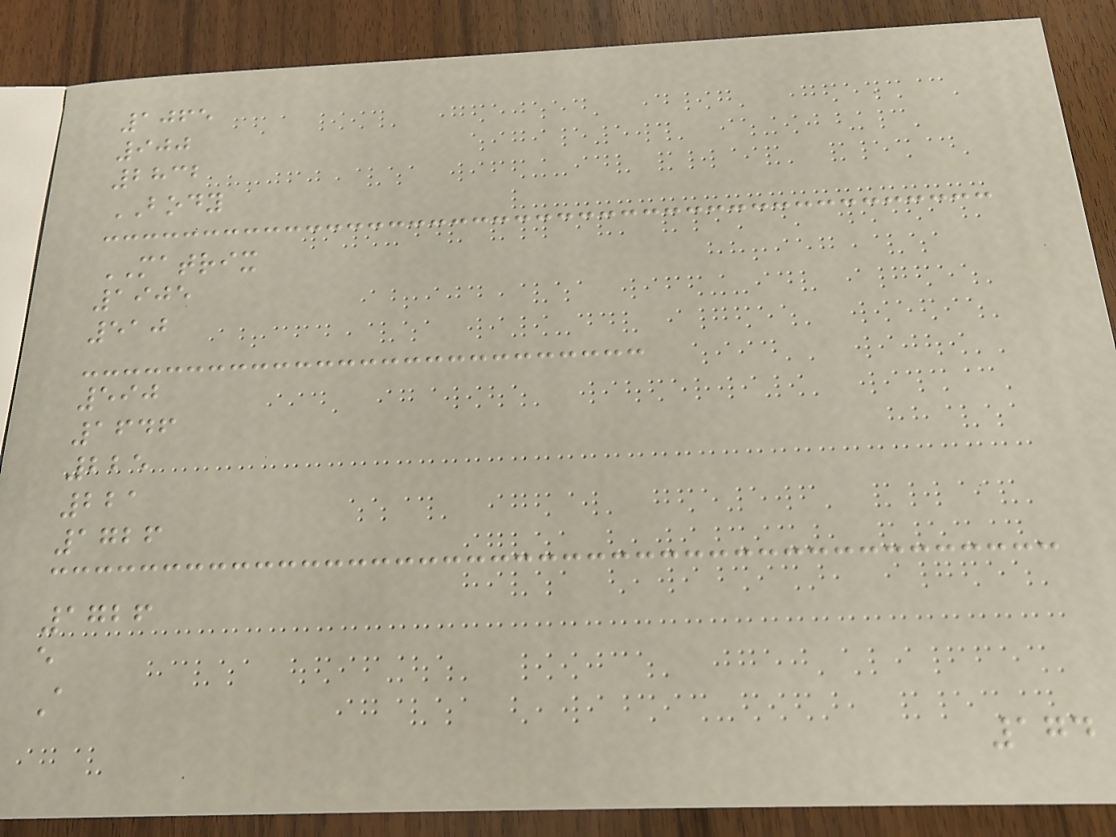1065
900
2832
BODY
MATRIX
1905
510
590
1646
225
221
1726
1726
e
A
174
